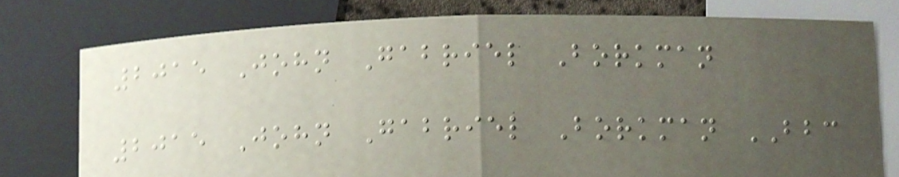2015 John Gabriel Borkman
2015 John Gabriel Borkman BBC
